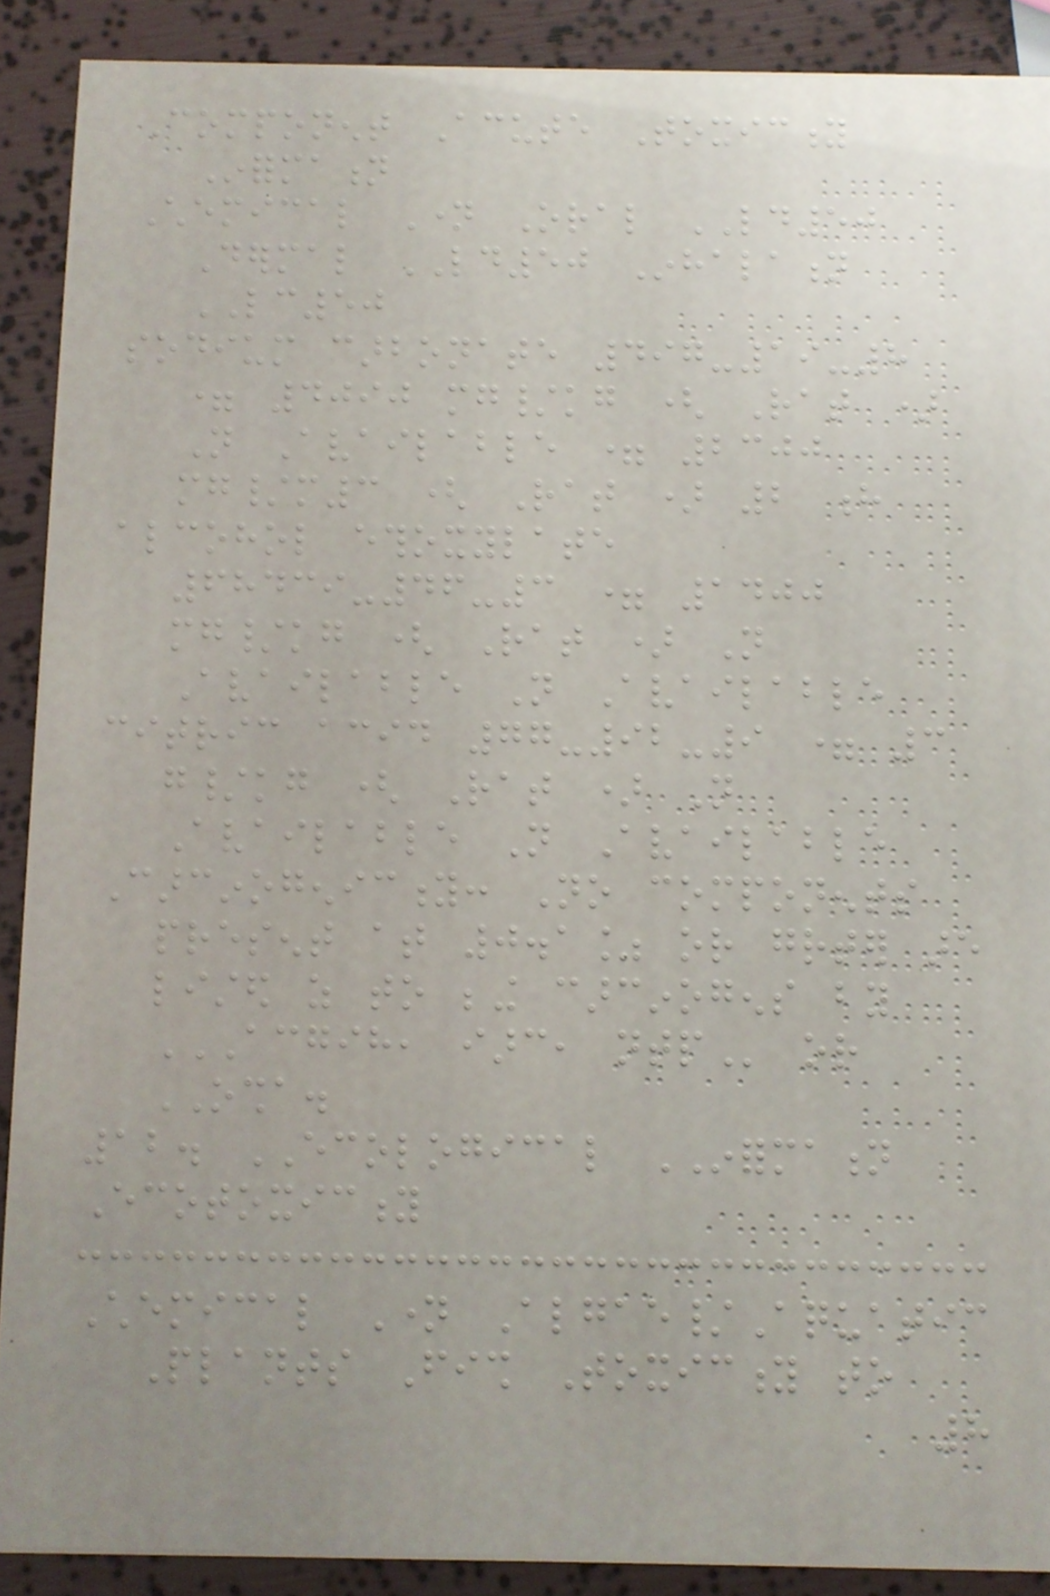Component Acute Toxicity
Information
Chemical Name Oral LD50
Dermal LD50 Inhalation
LC50
sodium carbonate 497-19-8
= 4090 mg/kg ( Rat )
Not Available = 2300
mg/m3 ( Rat ) 2 h
alcohol ethoxylate
68439-46-3 = 1400
mg/kg ( Rat ) Not
Available Not Available
citric acid 77-92-9 = 3
g/kg ( Rat ) Not
Available Not Available
Carcinogenicity: No components
present at 0.1% or greater are
listed as to being carcinogens by
ACGIH, IARC, NTP or
OSHA.
12. ECOLOGICAL INFORMATION
Ecotoxicity
Chemical Name Algae/Aquatic
Plants Fish Toxicity to
8
